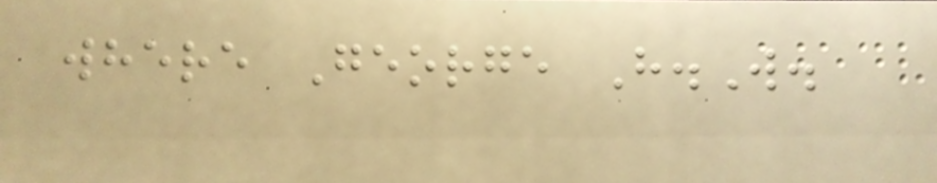where George H.W.
